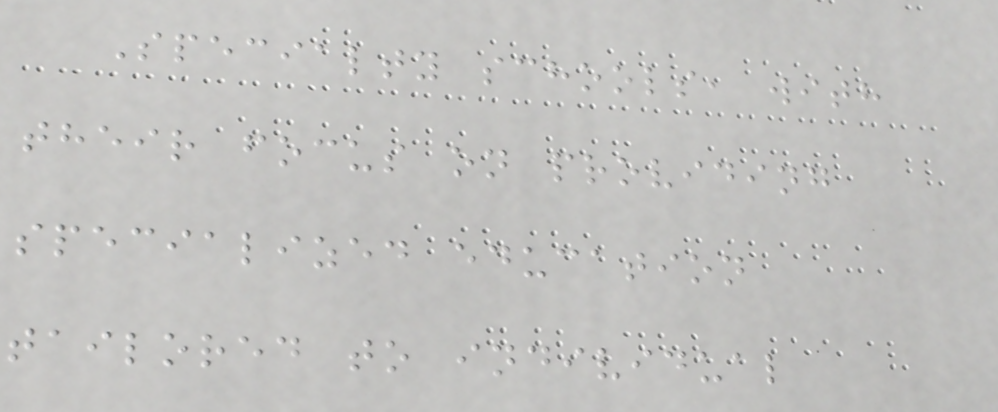Specialty schools, with
their focus on providing
specialized education
tailored to individual
